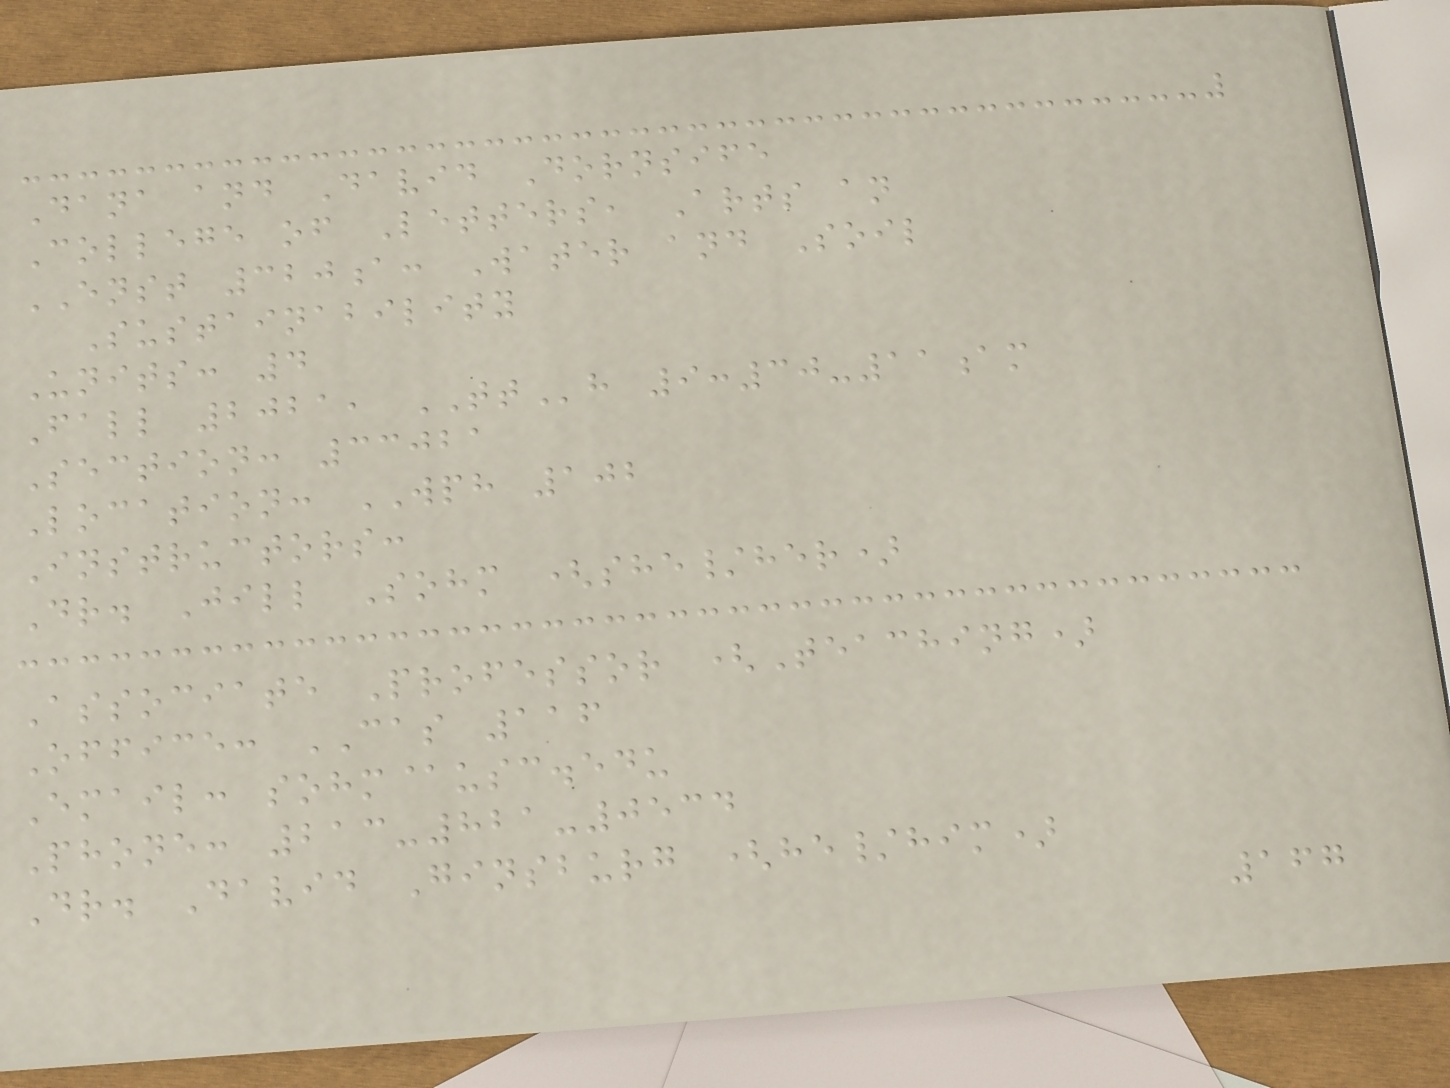Dana and David Dornsife
College of Letters, Arts an
ENST 320a: Water and Soil
Sustainability
Units: 4
Fall 2021, TTh 9:30-11am
Section: 33021
Location: WPH 102
Instructors:
Dr. Jill Sohm (she/her)
Associate Professor (Teaching)
Office: CAS 116
Email: sohm@usc.edu
Phone: 213-821-0534
Dr. David Ginsburg (he/him)
167
